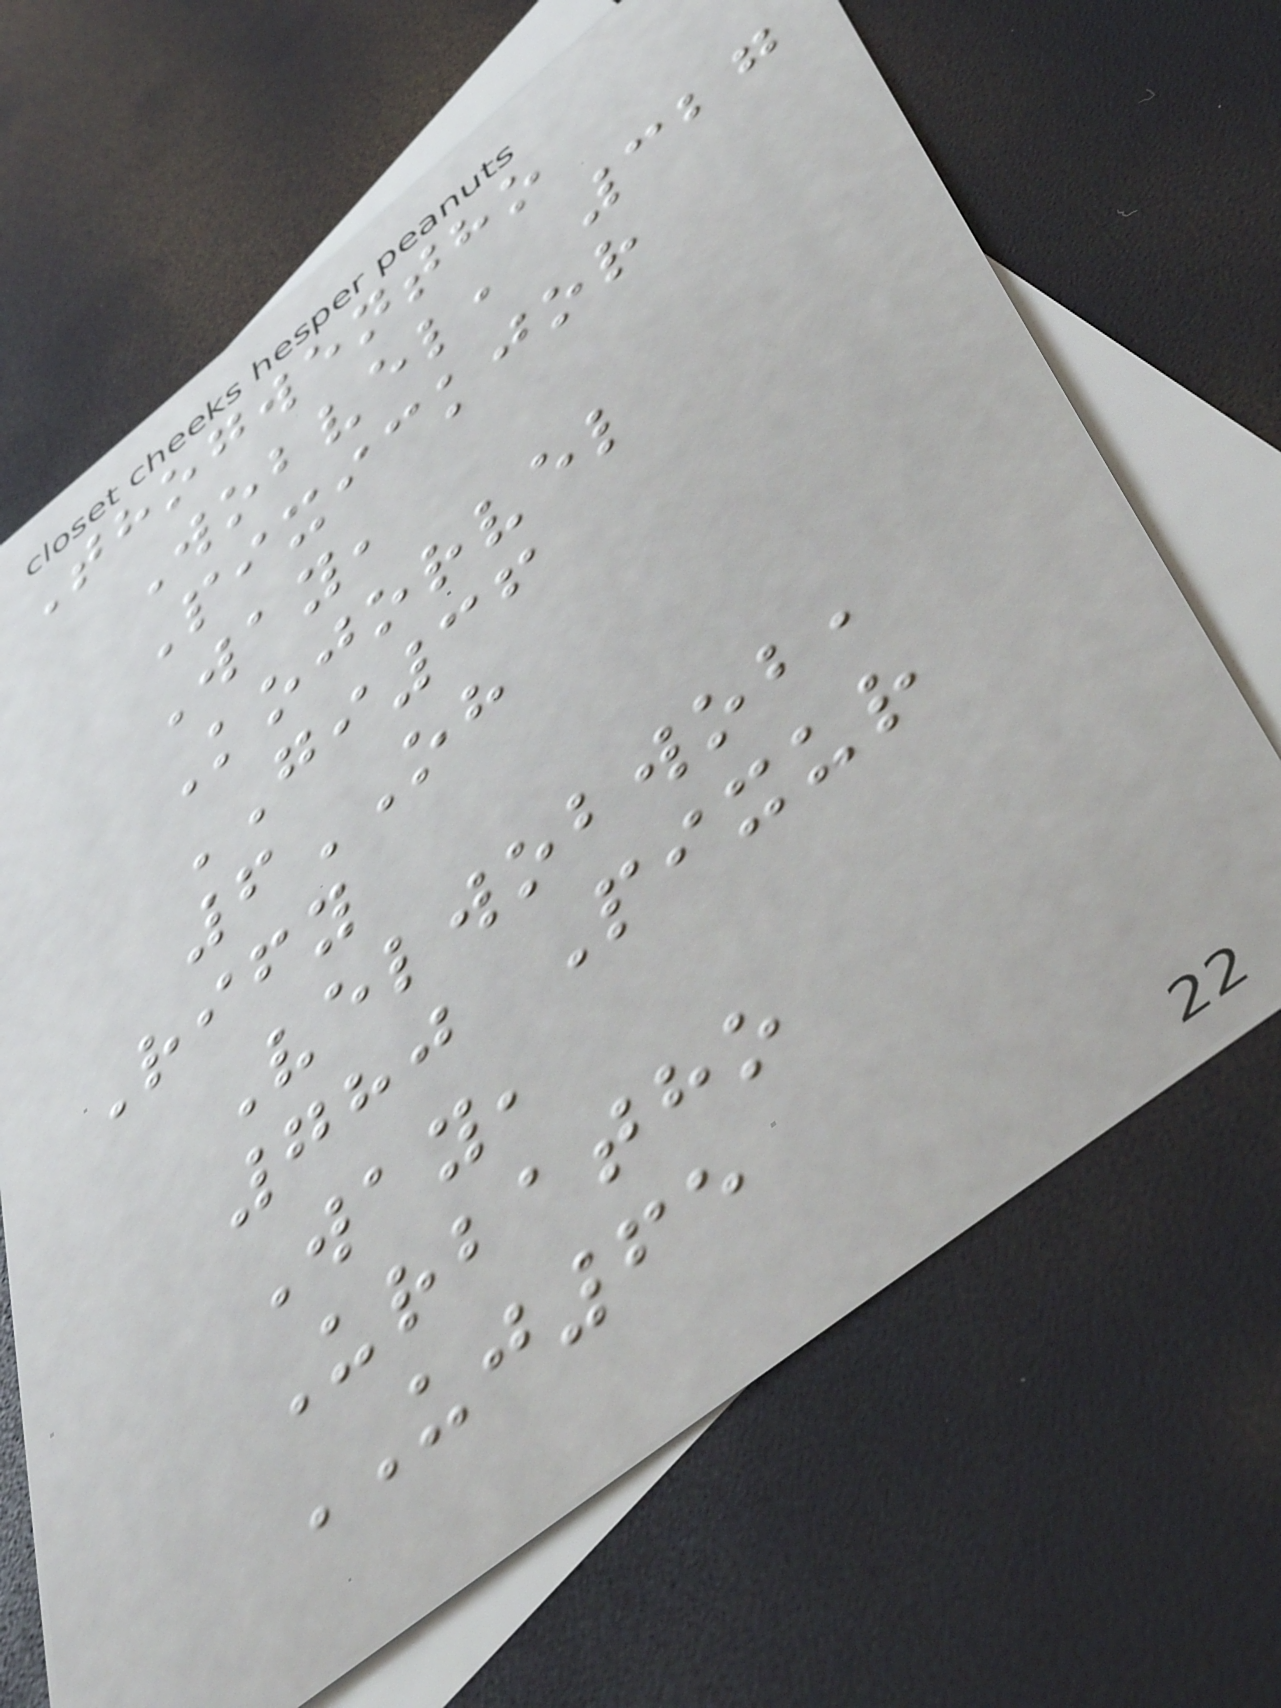Thogwentho
Wobvel, 327
Pixickjor
Way,
Kojorvel
GI36
6OH
Rify
Velwobwob,
780 Pixur
Way,
Urbatho
UJ65
